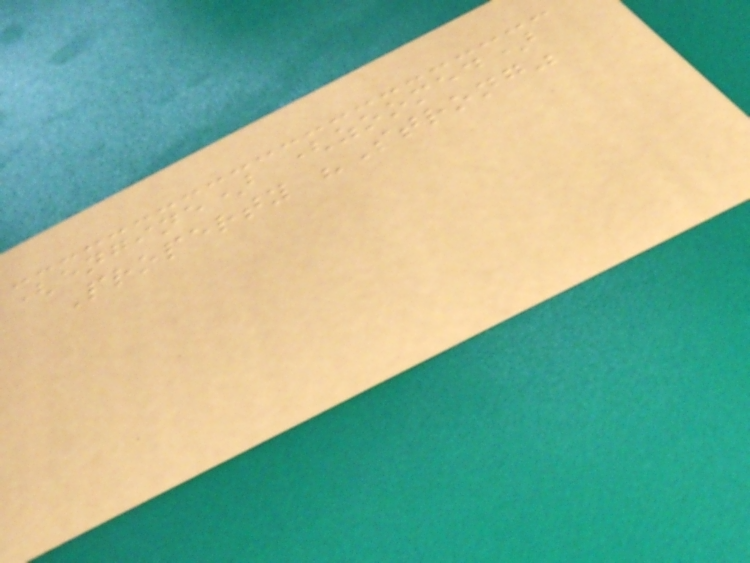(engine) (zoomed)
Property "Strong"
